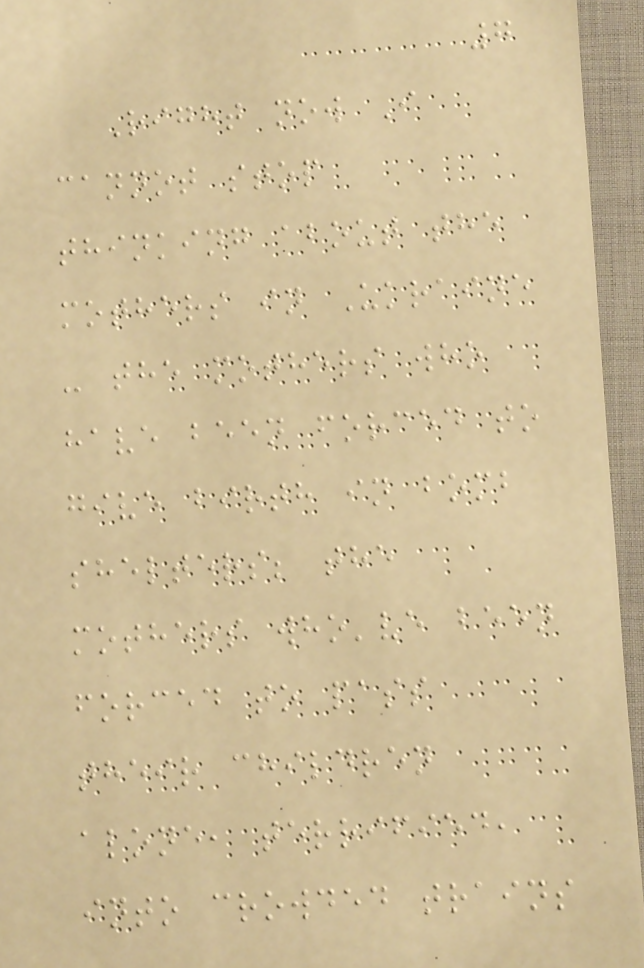7
Right now I
cannot stop
thinking about the
mothers in Ukraine
- the mothers who
have been forced to
give birth in bomb
shelters; the
mothers who've been
forced to pass
their children
alone, terrified,
into crowded trains
